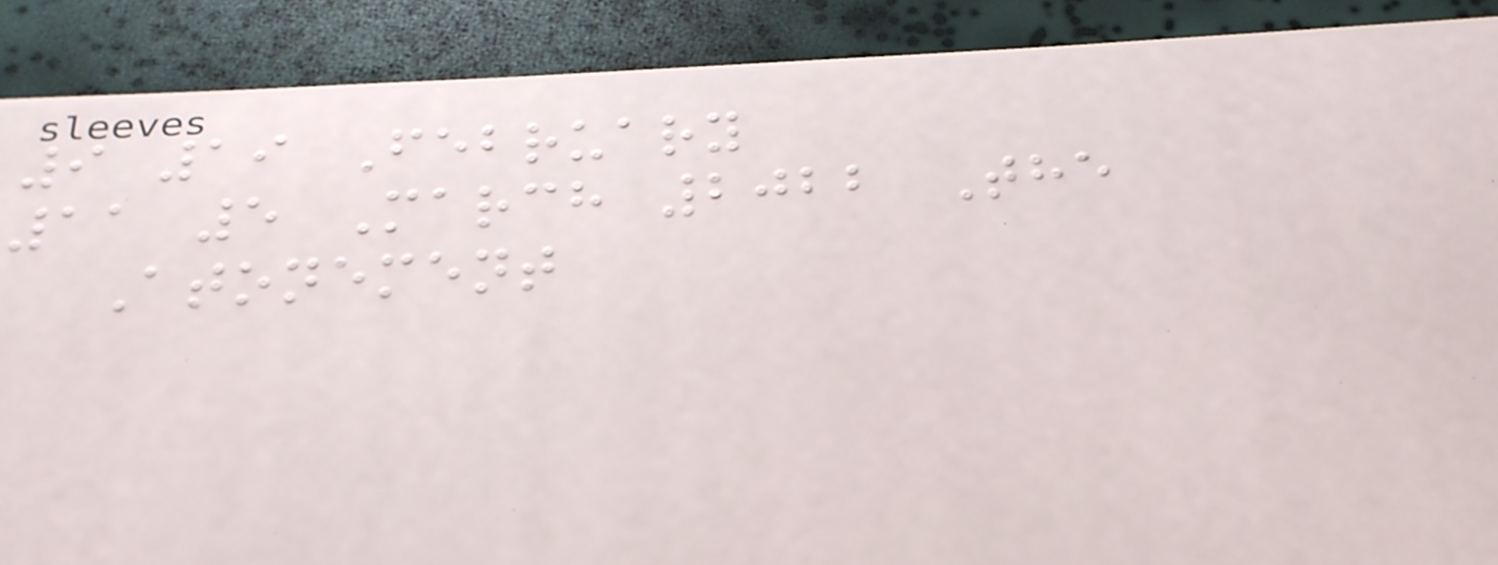9 19 February
11 5 March 2022 The
Atonement
